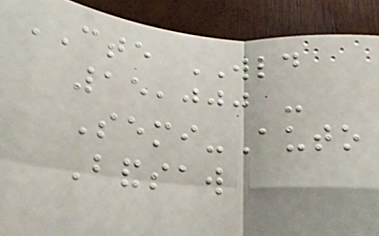CTE WLD
15,000 -
Semi-Auto
Bandsaw
